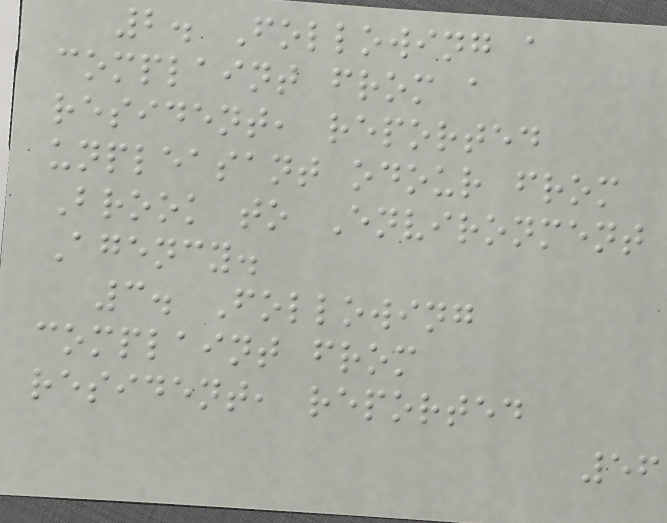2. Following a
complaint from a
resident, reported
unpleasant odour from
Brook to Environment
Agency.
3. Following
complaint from
resident, reported
56
